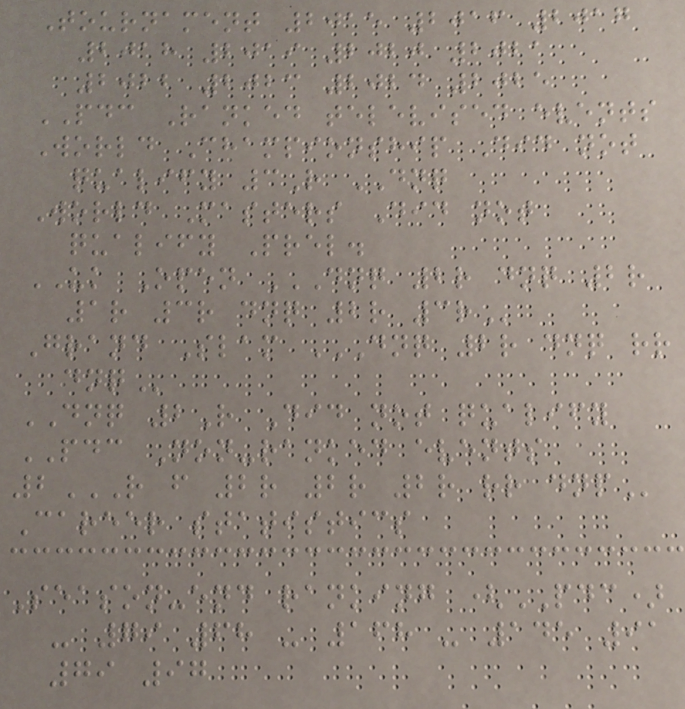Tournament 2015 2016 2017
2018 2019 2020 2021
2022 2023 2024 2025
PDC Ranked televised events
World Championship Did not
qualify 3R DNQ
World Masters Did not
qualify Prel.
UK Open DNQ 2R DNQ 2R
1R 3R DNQ 2R 3R
Grand Slam DNQ 2R DNQ RR
DNQ
DNQ 2R Did not qualify
PDC Non-ranked events
2R F 2R 2R 2R RR DNP
Career statistics
Season-end ranking (PDC)
- 79 68 - 168 - 145 91
79 97
